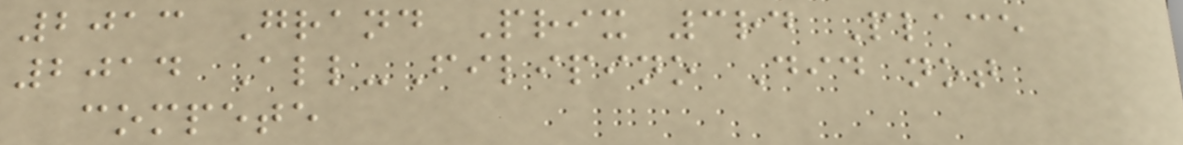2013 Grand Prix 3rd Place
2014 All-Filipino Did not
compete
